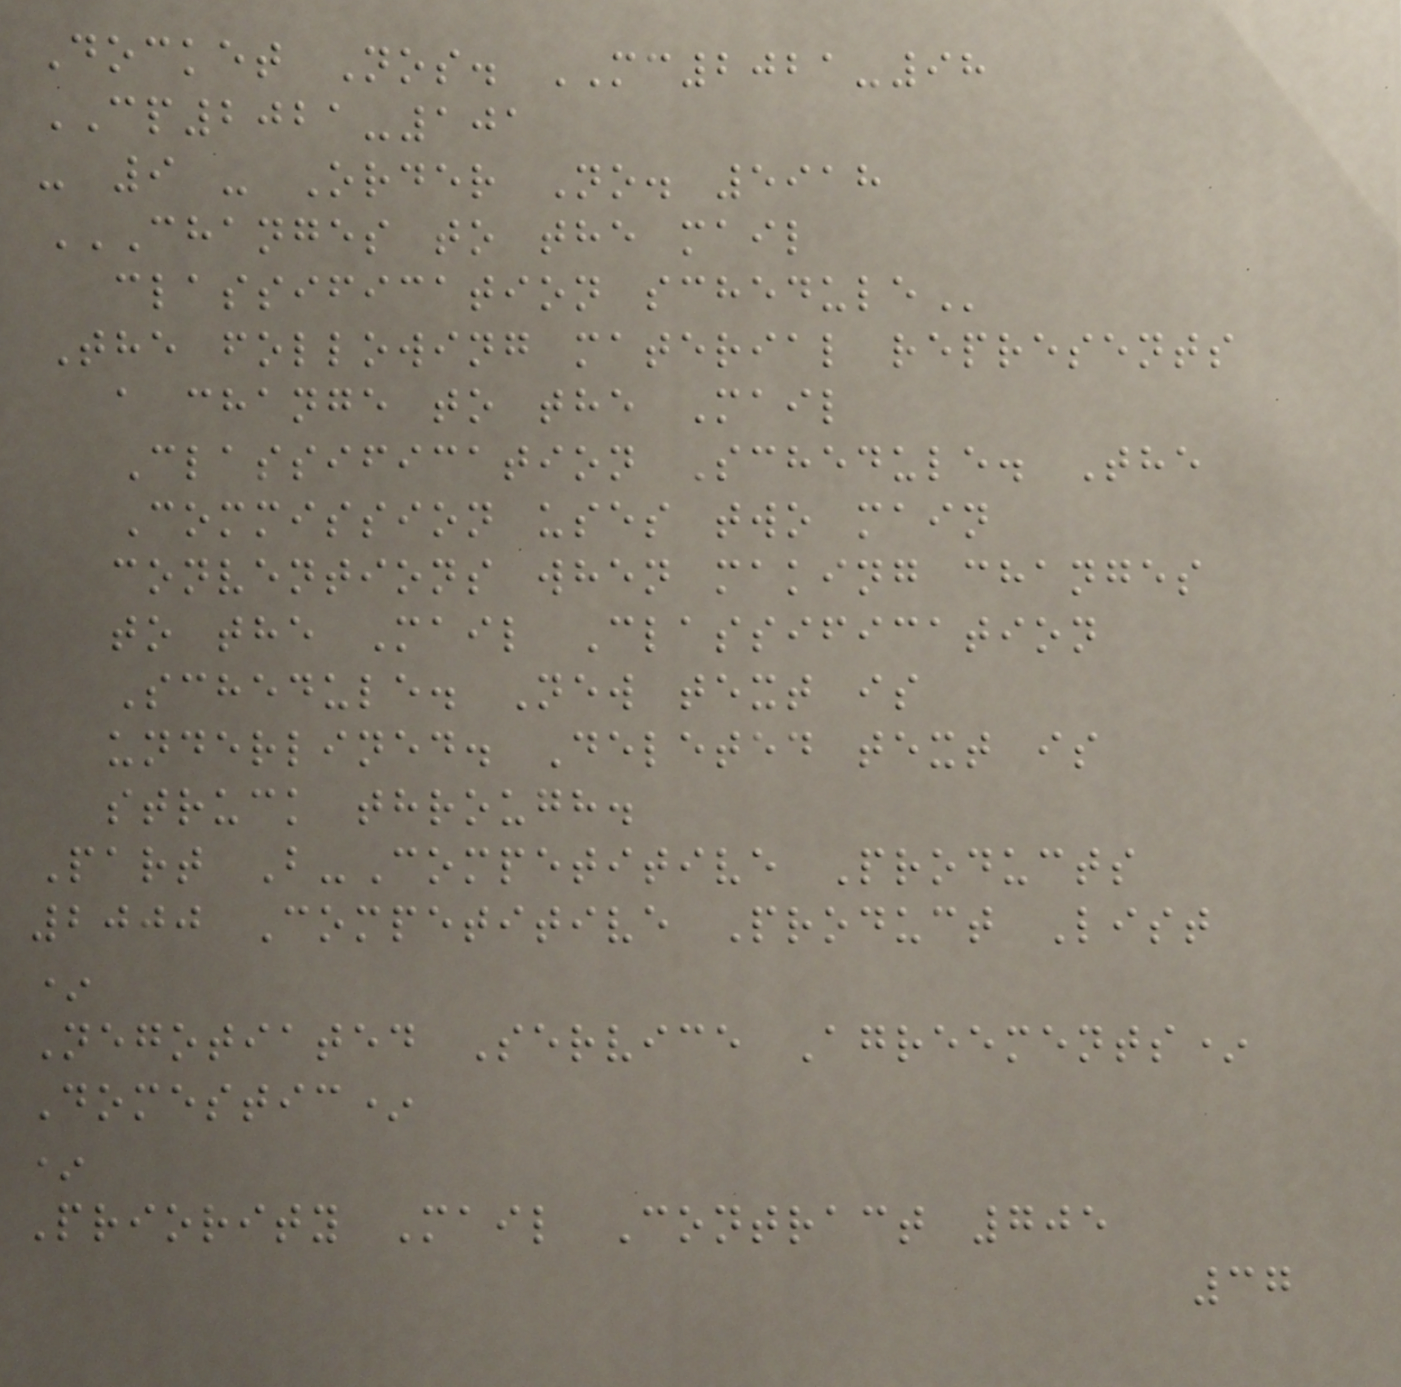Docket Nos. MC2021-98
CP2021-101
- 9 - Order No. 5918
CHANGES TO THE MAIL
CLASSIFICATION SCHEDULE
The following material represents
a change to the Mail
Classification Schedule. The
Commission uses two main
conventions when making changes
to the Mail Classification
Schedule. New text is
underlined. Deleted text is
struck through.
Part B-Competitive Products
2000 Competitive Product List
*
Negotiated Service Agreements*
Domestic*
*
Priority Mail Contract 705
37
